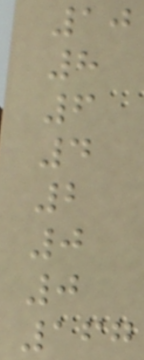10
8
6
4
2
0
0
167
